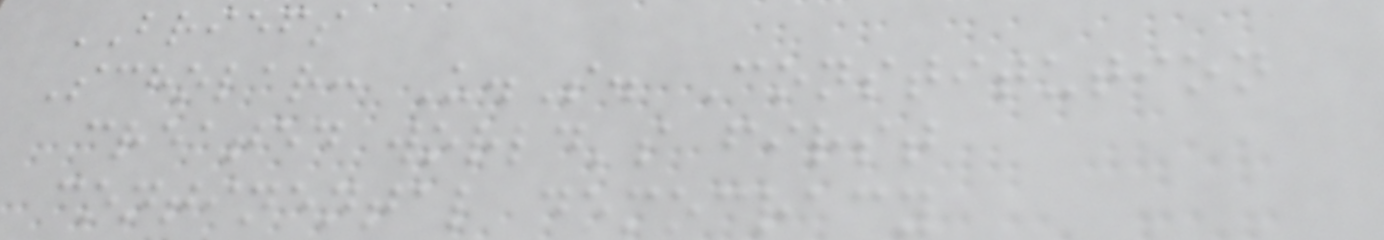BRIEFS
Scholar: U.S. Constitution
created world's first
continental democracy
